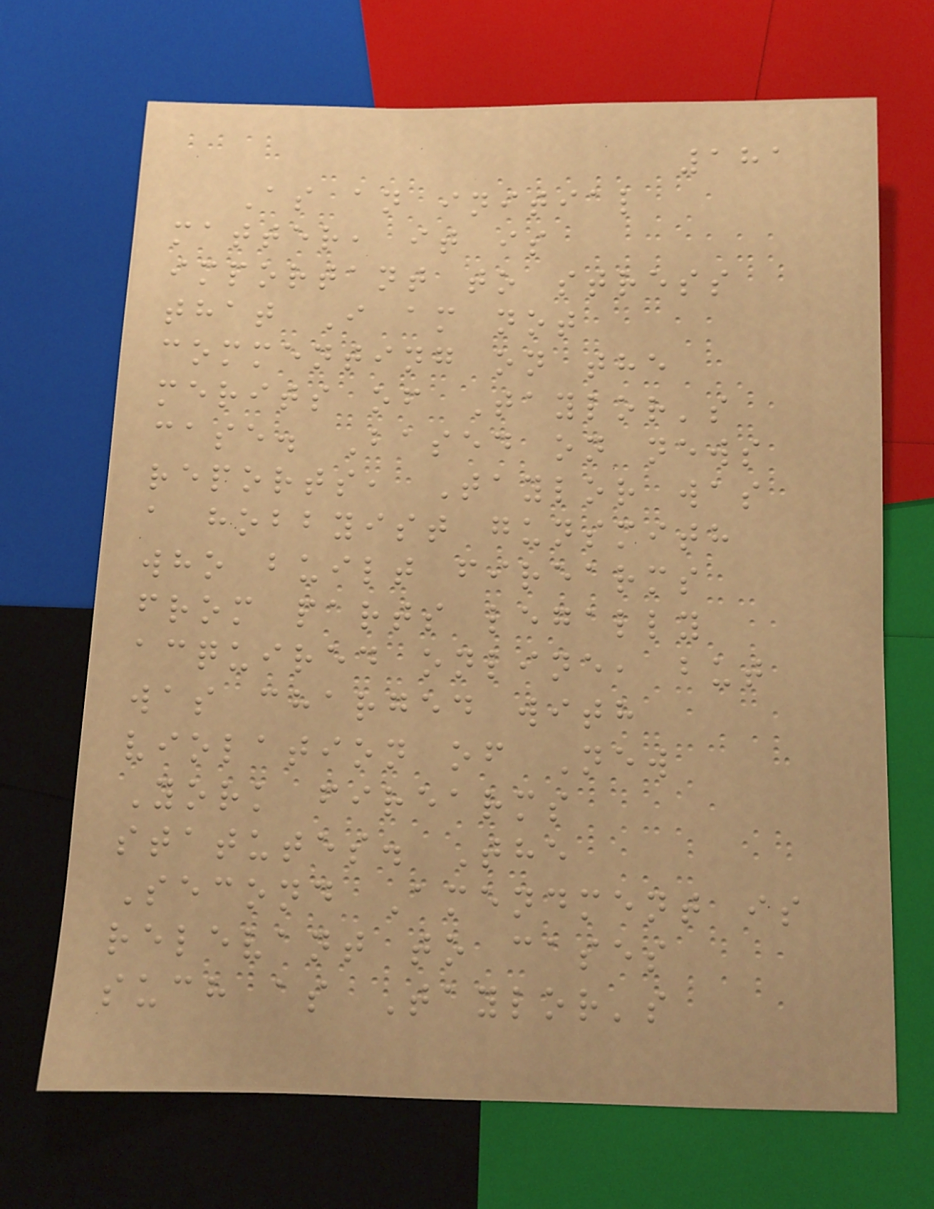181
As an initial
matter, it is
important to stress
that I am not
commenting on the
merits of Taylor's
case. Based on news
reports, Taylor was
a hobbyist gunsmith
who built firearms
from parts legally
acquired online, but
was charged with
violation of New
York firearms
statutes. The
Second Amendment is
relevant to cases
such as Taylor's
